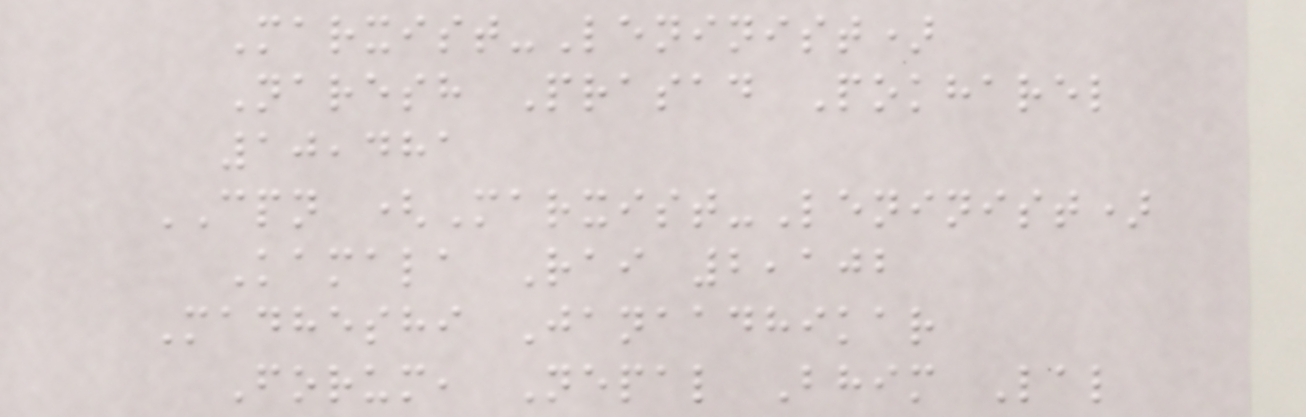Marxist-Leninist)
Naresh Prasad Pokharel
10,481
CPN (Marxist-Leninist)
Kamala Rai 2,102
Madheshi Janaadhikar
Forum, Nepal Bhim Lal
